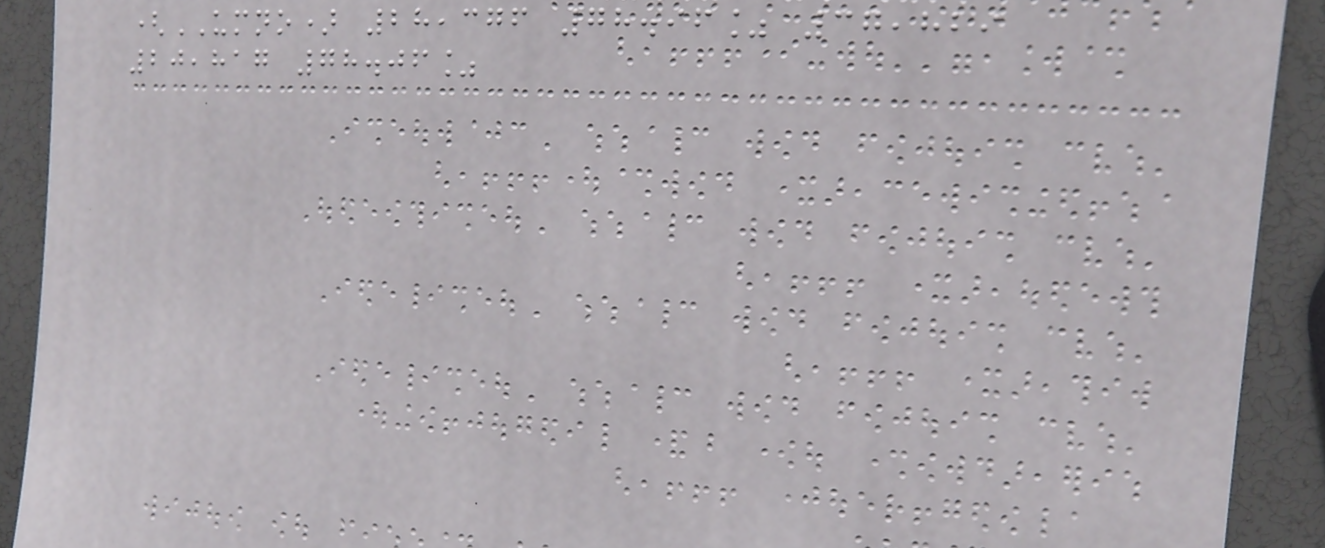(UMNO) 28,376 78.96% 37,829
20,817 78.06%
